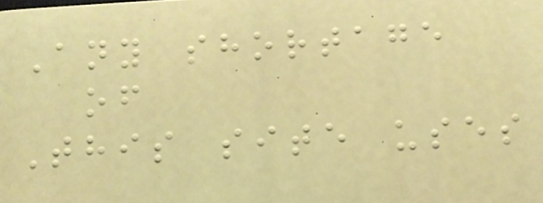Any shortage
of
This site uses
